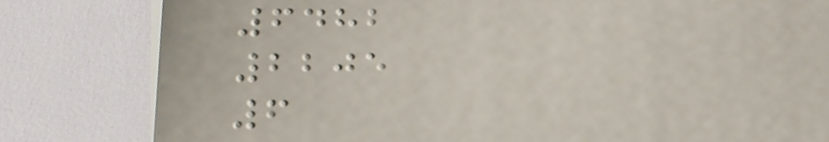6482
2205
6
